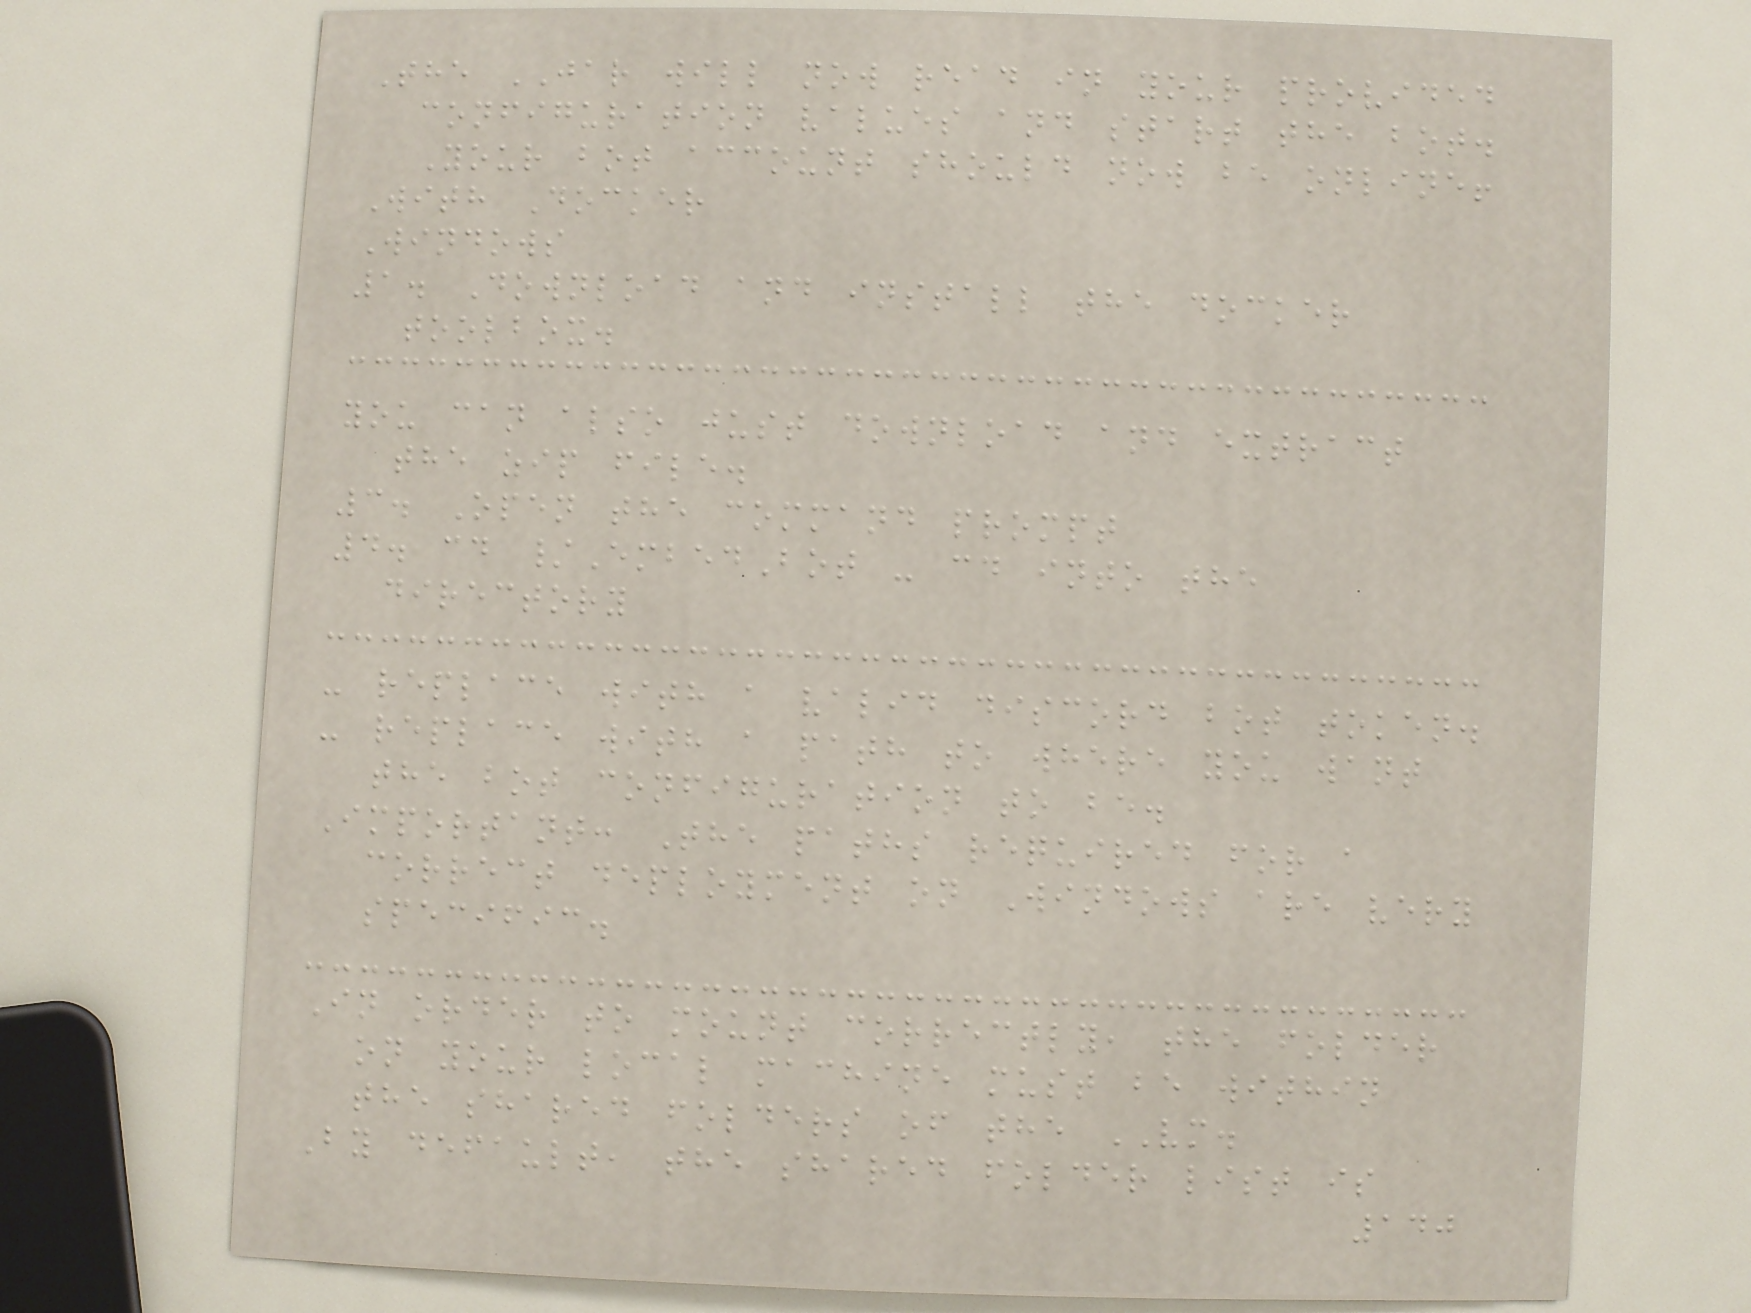The JAR will now read in your provided
configuration values and start the bot.
Your bot account should now be online!
With Docker
Windows
1. Download and install the docker
toolbox.
you can also just download and extract
the zip file.
3. Open the command prompt
4. cd /EmbedBot - cd into the
directory
- replace with a valid discord bot token.
- replace with a path to where you want
the bot configuration to be.
Important: The paths required for a
correct deployment on Windows are very
specific.
In order to mount correctly, the folder
on your local machine must be within
the shared folders of the VM.
By default, the shared folder list is
140
